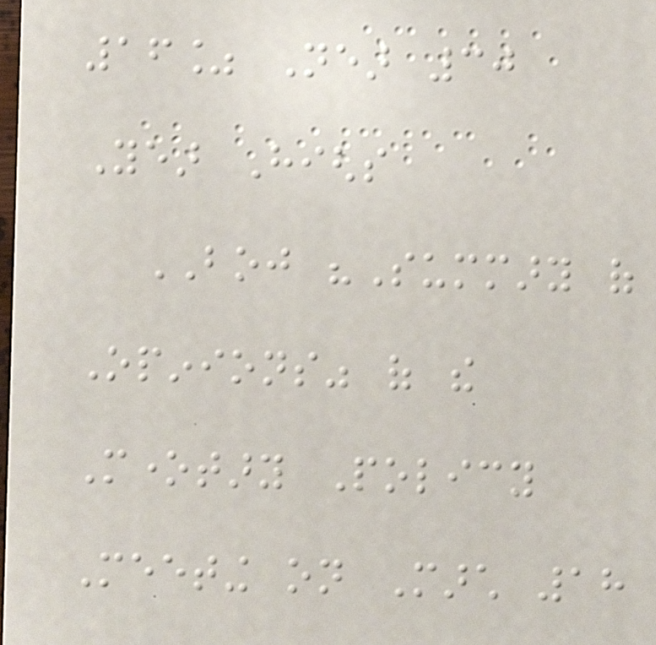16% Near 30
Year Highs
BOJ "Summary of
Opinions" of the
Monetary Policy
Meeting on March 18
